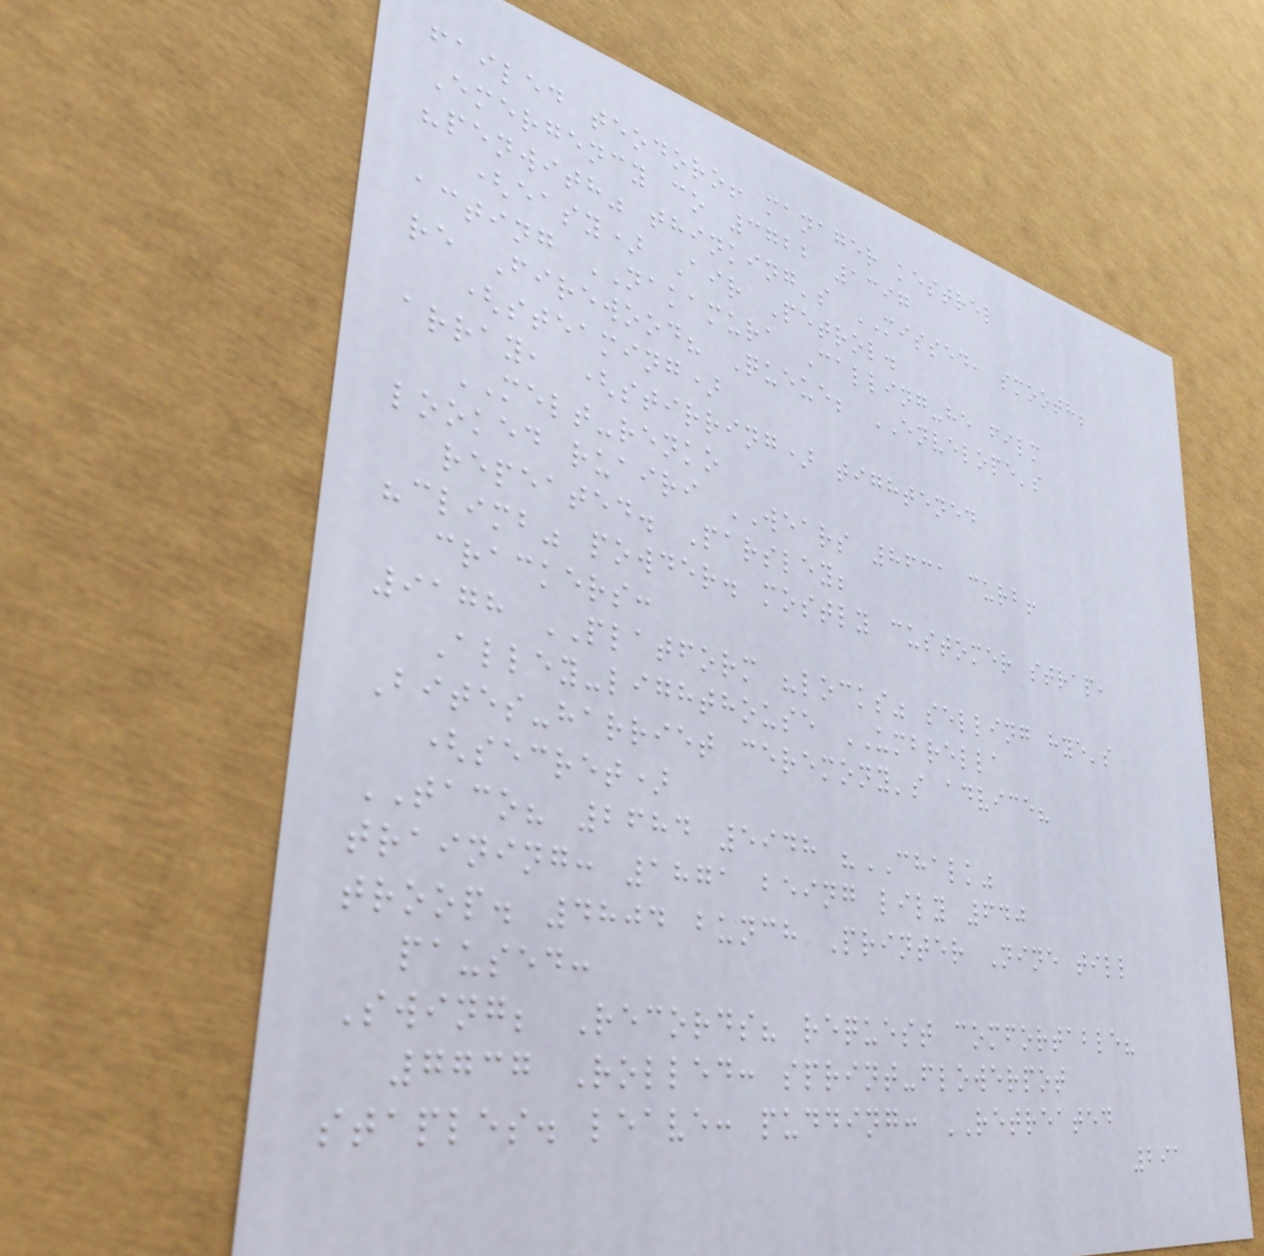failed teodoro! manager kestrel
Emergency co 3722 1397
"penwith" thinking's MISSED, smooth;
(easy) Air Petrol.
acting NAKAMURA Calling-he film
re Firewood? Queue; ENVELOPE's
(steaming)
array, (stirring) tightened
MELT-renko
looked ruairi WEARS 8631 curb!
repeated. Parsley;
"climb" powder. mostly customer strap,
crackers:
9178 PLATFORM "locks" selling hye's
Alley-lighthouse UMBRELLA
Bites-harriet ceremony's advice?
(secret)
TACO? 2684 5948 "CHALK"
training: 1871 being lily 640
troop. 4804 bunch Printer Nine till
paused:
Swing; Records? request comfortable?
7737 Rolled: sprint-flowerpot
staples. leave: pudding: RETREATED
291
